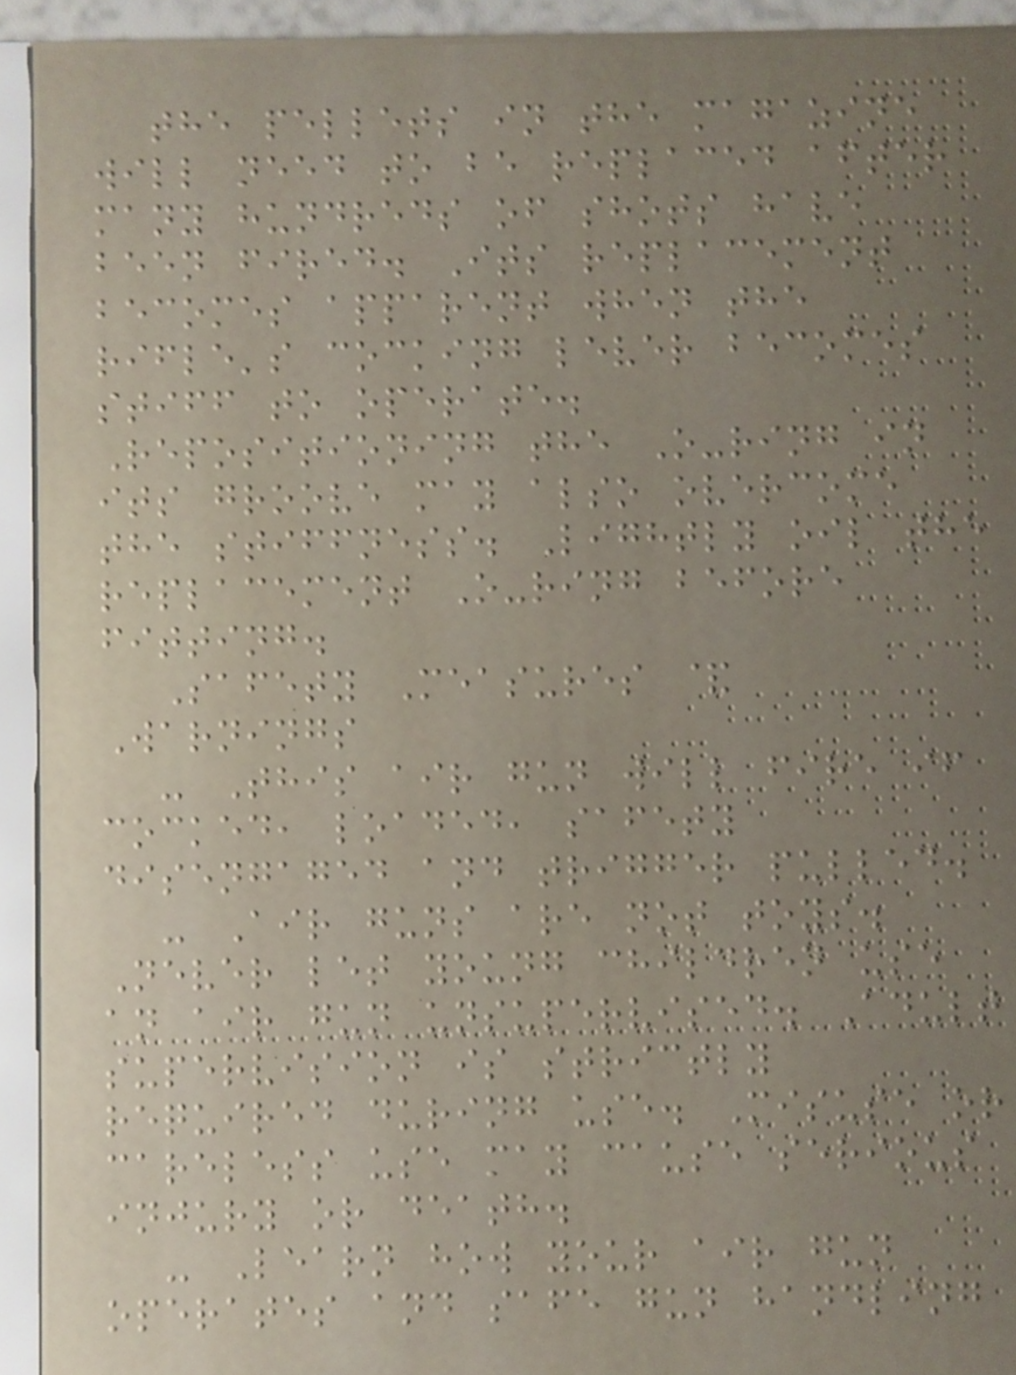the pellets in the magazine
will need to be replaced after
many hundreds of shots have
been fired. Its replacement
becomes apparent when the
rifle's cocking lever becomes
stiff to operate.
Repositioning the O-ring in
its groove may also overcome
the stiffness. Lightly oil the
replacement O-ring before
fitting.
Safety Measures &
Warnings
- This air gun will fire if
cocked, loaded, safety
disengaged and trigger pulled.
- Air guns are not toys.
Never let young children use
an air gun unsupervised. Adult
supervision is strictly
required during use. Misuse or
careless use may cause serious
injury or death.
- Learn how your air gun
operates and safe gun handling
